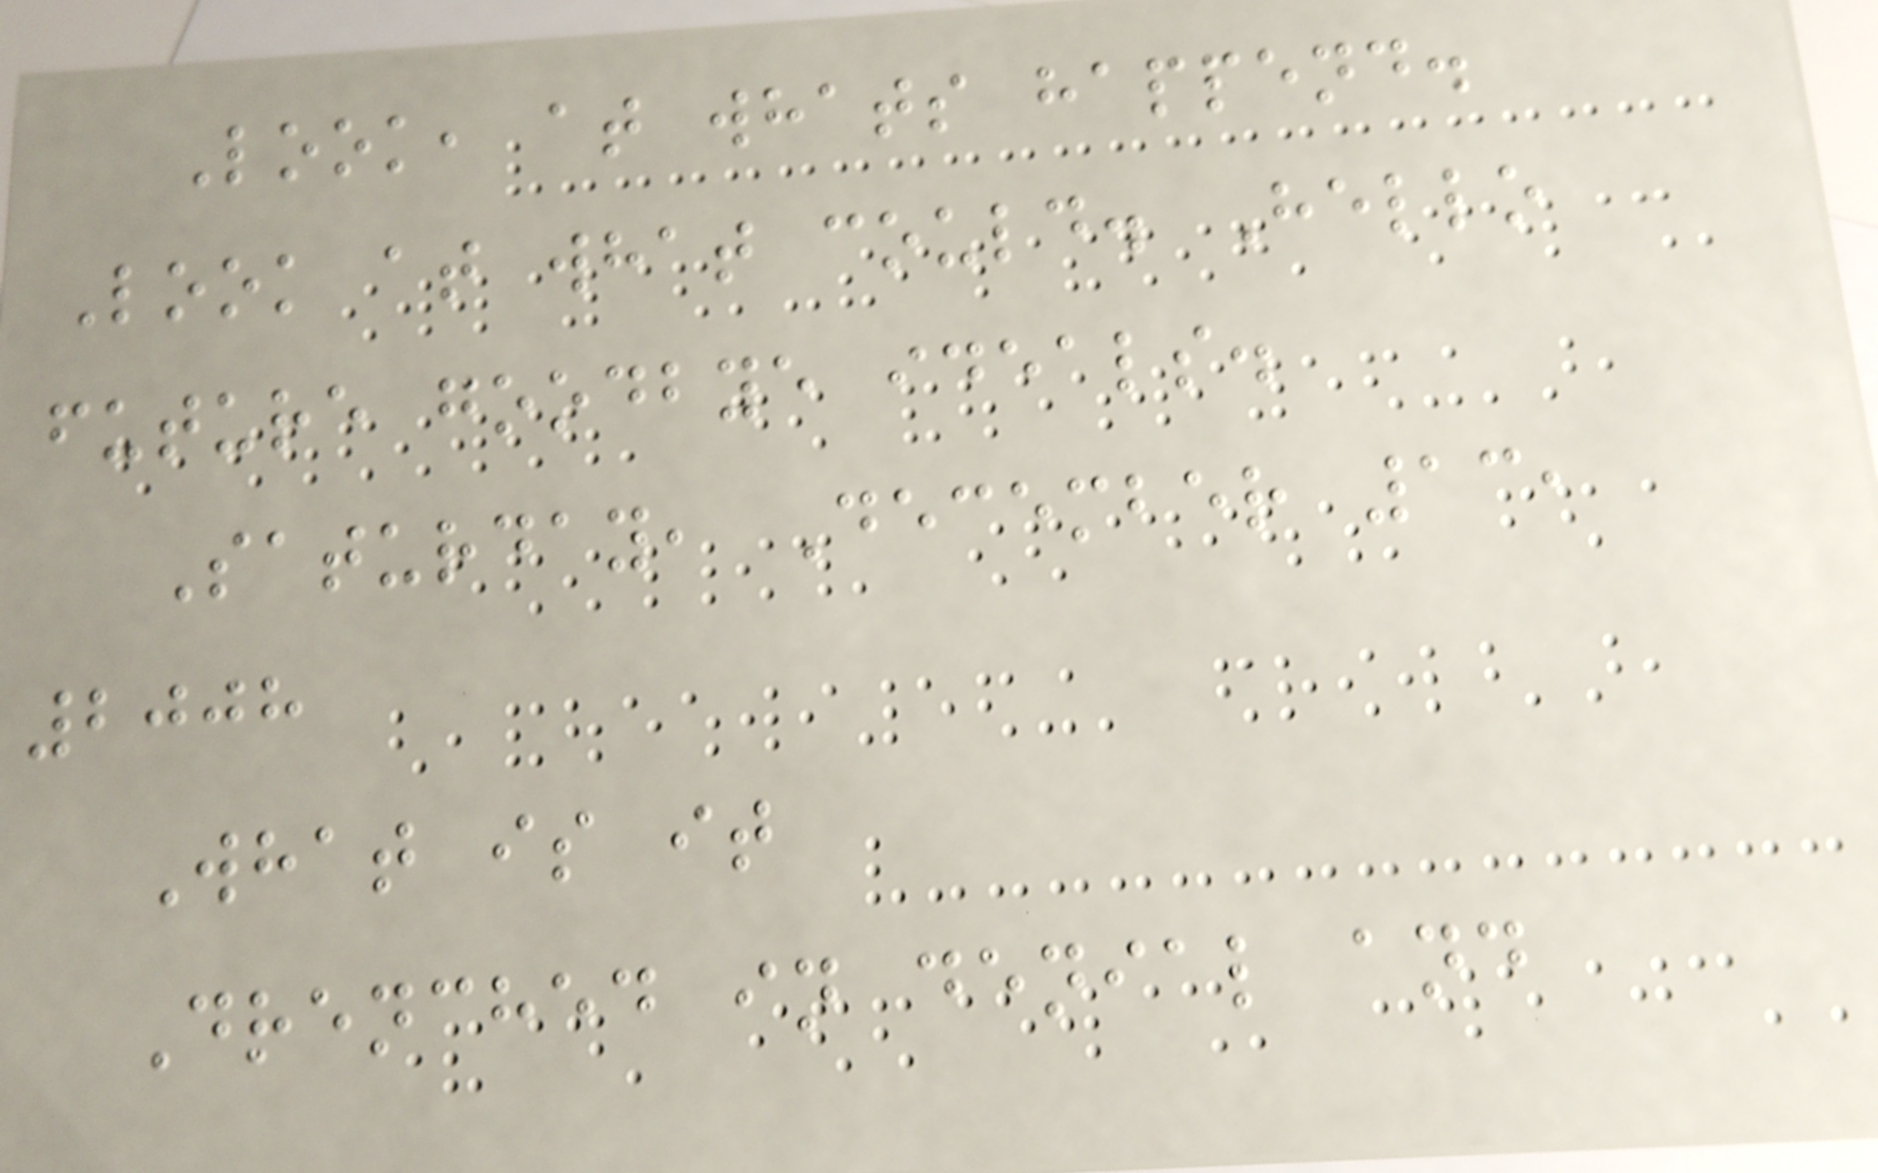Look, at whats happend.
Look at what could. Hello
future goodbye ideals.
Saturday, December 13,
2008
What is it
Drenched in denial and
